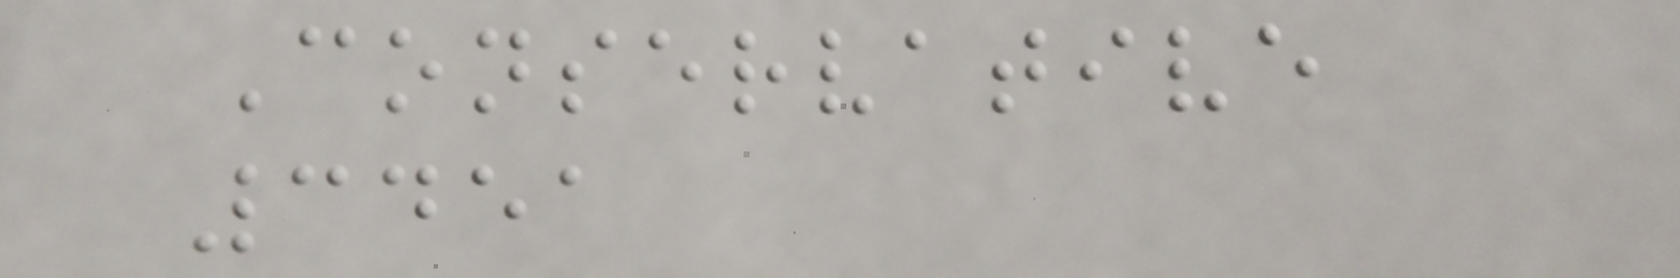Conservative
3451
